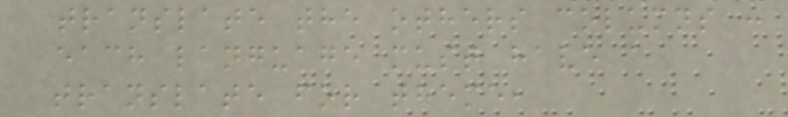translate the others columns :
each language must have a
translate for theme,
